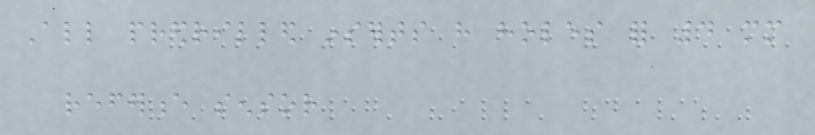All predrilled inserts have holes for 4 mm
reference sensor
